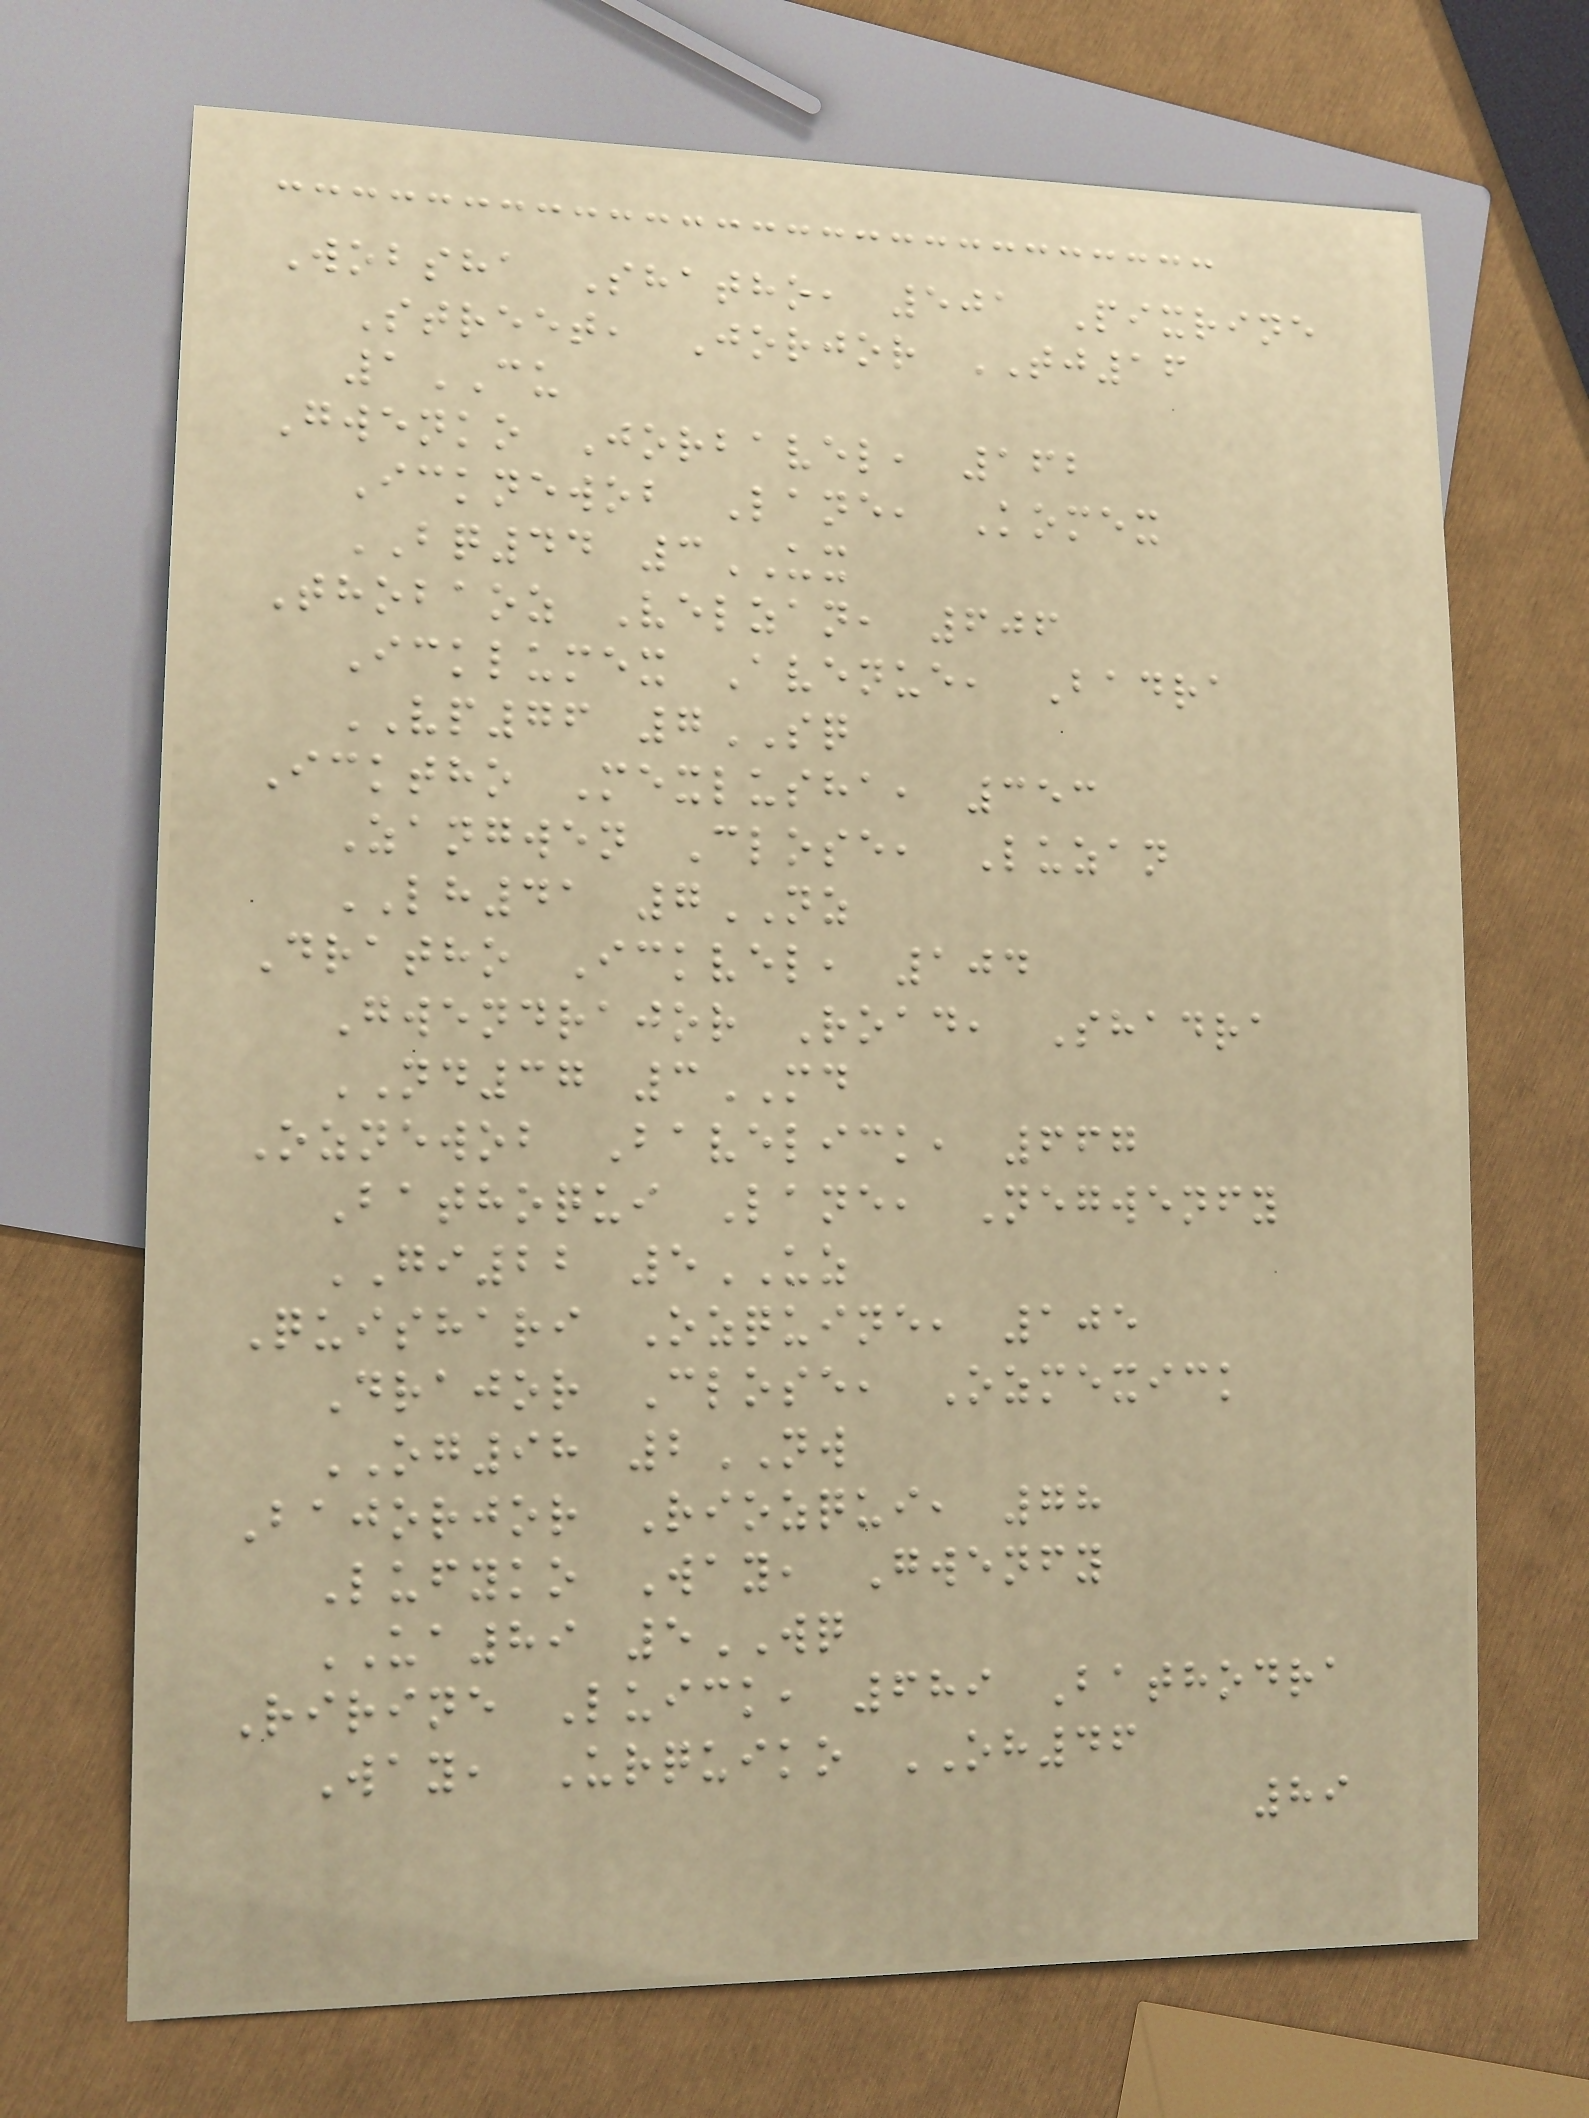Wobsha Shatho, 501 Pixrine
Street, Jorjor TJ16
1CU
Gwenko Jorbavel, 162
Icknewob Lane, Komex
BQ44 3UX
Thobaoz Velzan, 606
Icklumex Avenue, Badra
VP76 7SQ
Icktho Mexlusha, 353
Zangwen Close, Luzan
LH41 7NZ
Dratho Ickvel, 104
Gwendrajor Road, Shadra
ND37 3MD
Oznewob Bavelick, 667
Bathoqui Lane, Negwenfy
GI22 5UZ
Quishari Ozquine, 105
Drajor Close, Ozmexick
OG98 2NW
Bajorjor Riozqui, 78
Lufyko Way, Gwenfy
UA89 5WQ
Ririne Luick, 689 Bathodra
Way, Urquiko OH46
89
